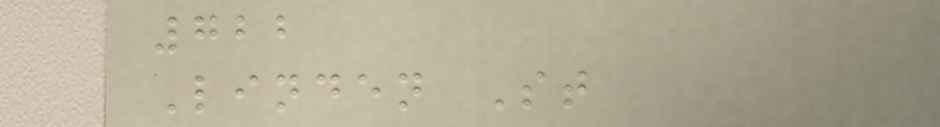722
Linden St
